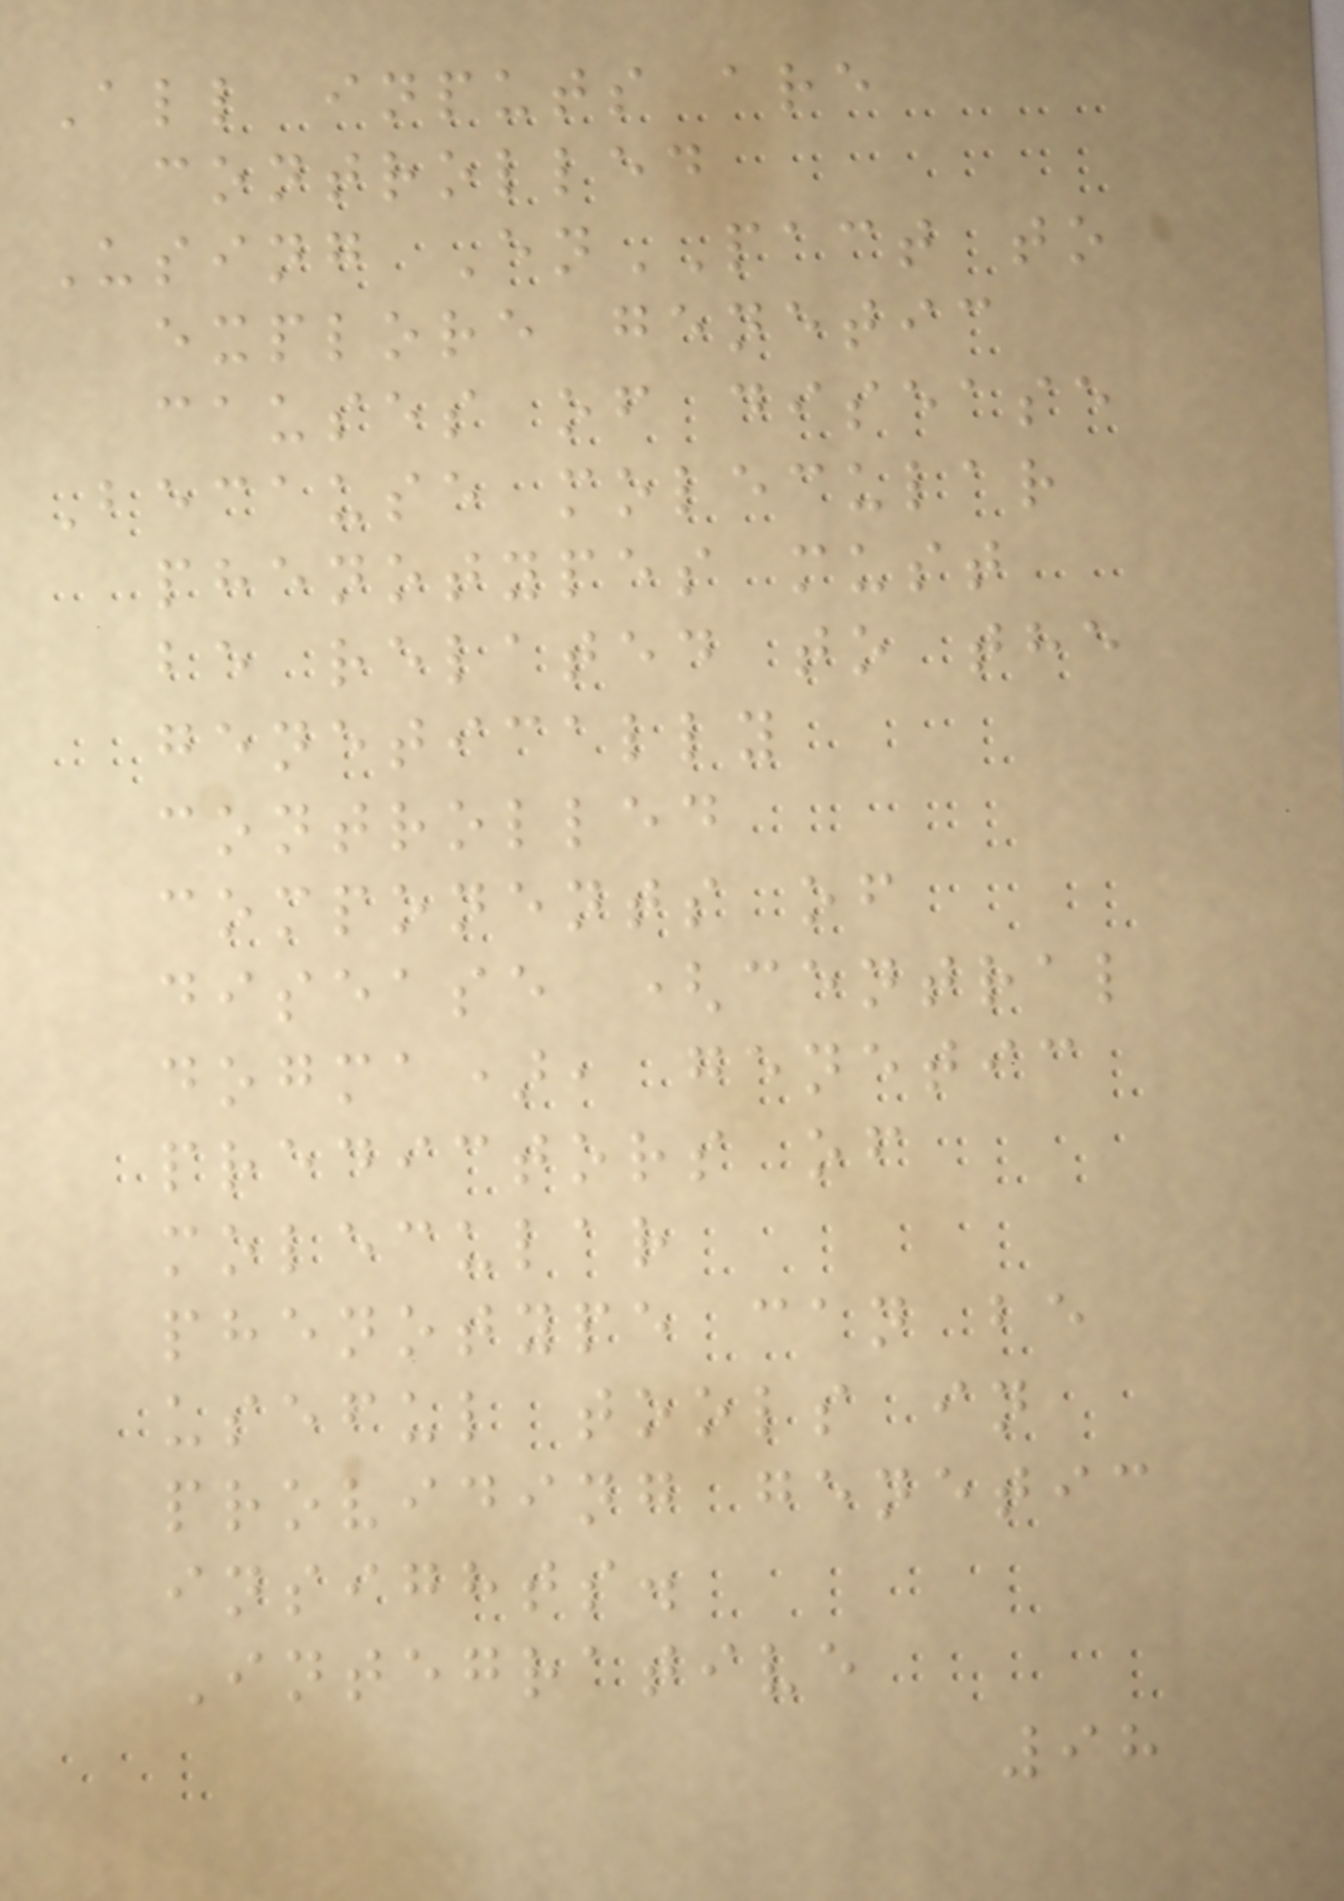All inputs are
controlled
Using EnPACT to
explore genetic
causes of disease
Because molecular
phenotypes must
be related to the
genetically
controlled
components of
disease (central
dogma), genetic
predictors of
molecular
phenotype can be
useful tools in
providing genetic
insights.
Integrative
98
